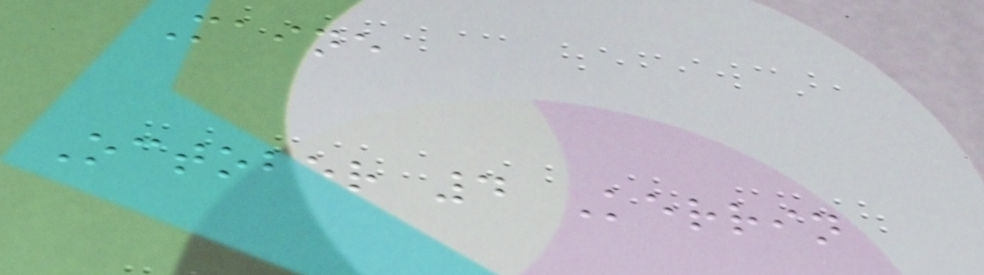Maine
October 4 Kerrin
